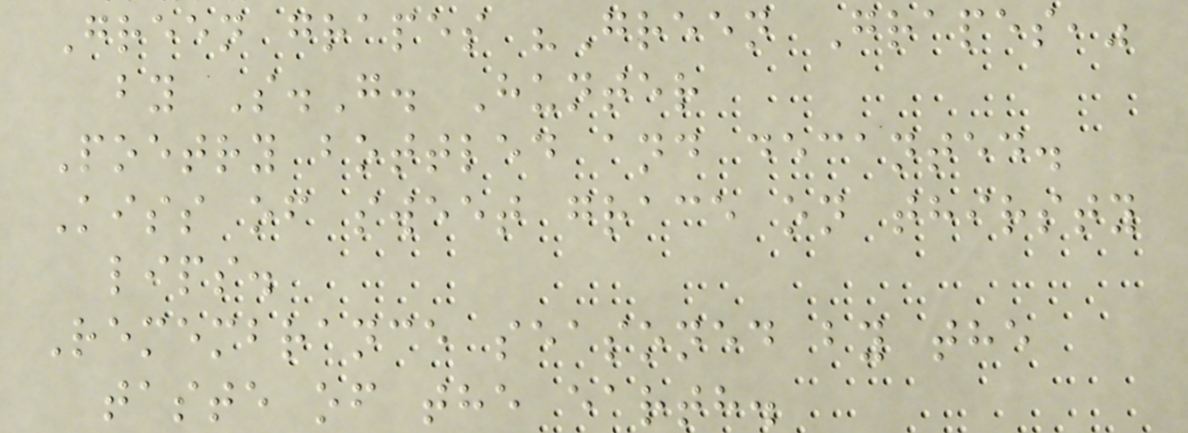Green grapes "Green Grapes,"
by S.G. Hunter
Poetry bottled and decanted.
Kiss of sweet grace on thirsty
lips.
Remembrance seasoned by the
taste of the earth.
